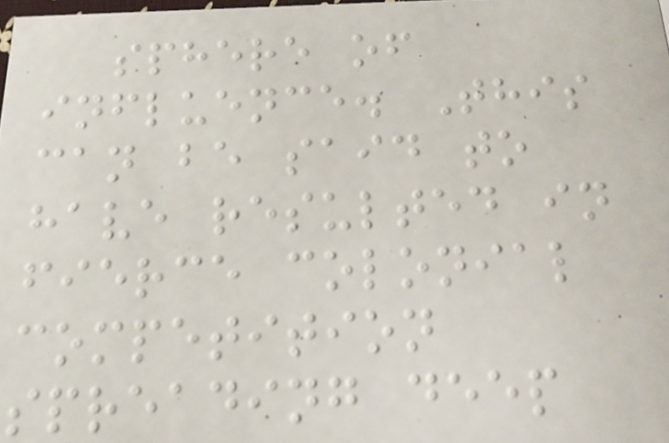sphere of
influence. This
can be said to
have resulted in
fierce colonial
competition
spreading deep
